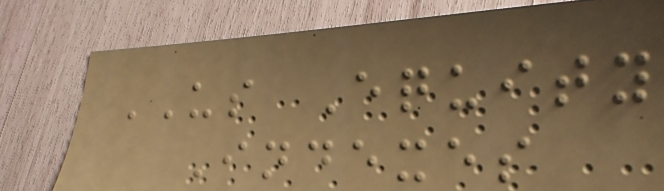US Equity
Indexes
